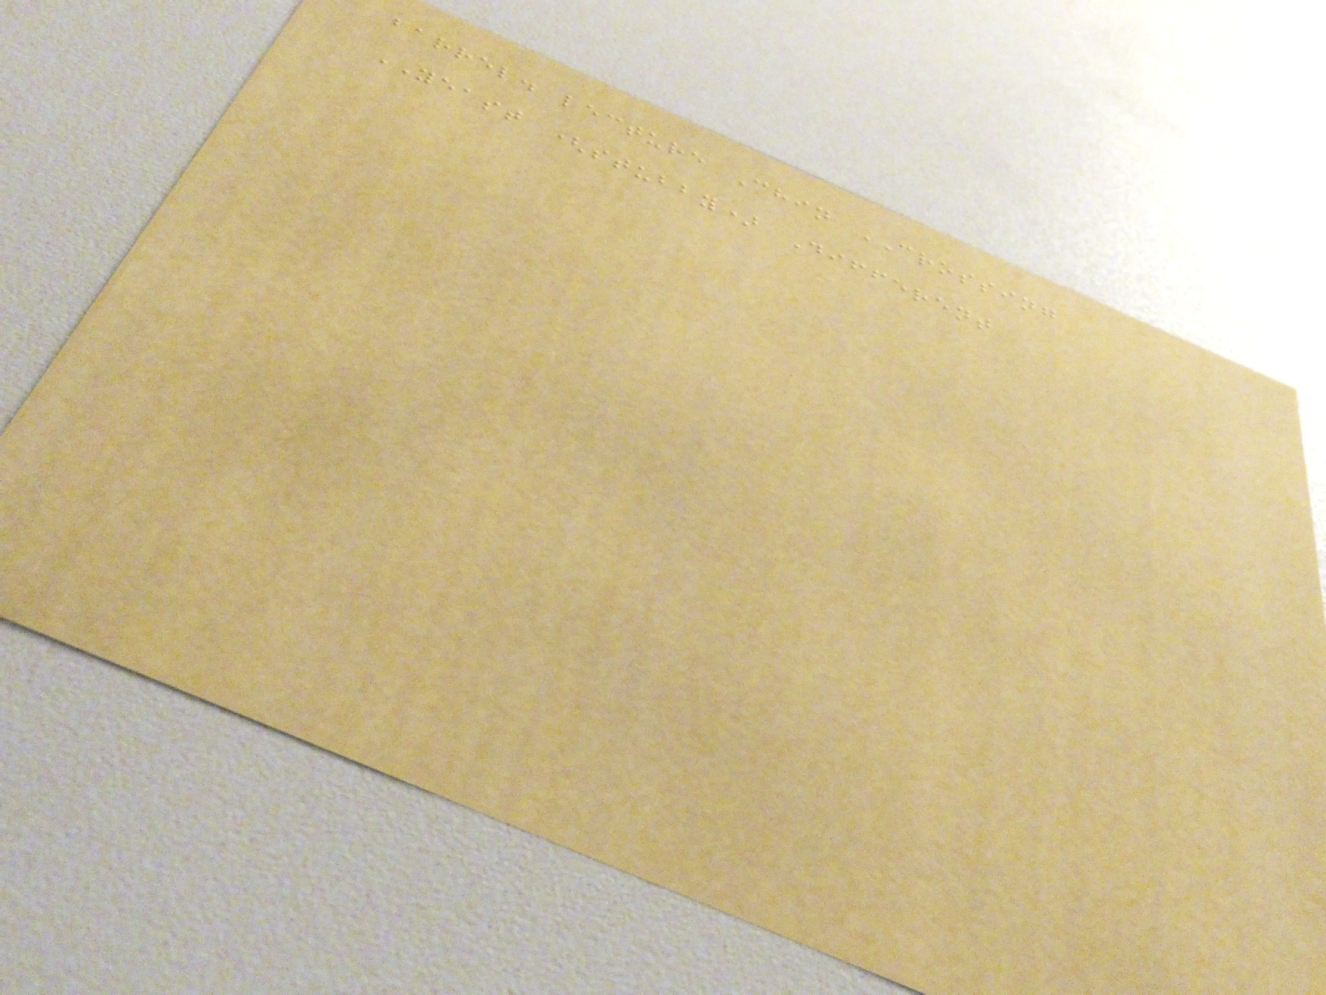barrel. lecture Chin CROSSING
YEAST (stubby) Different
